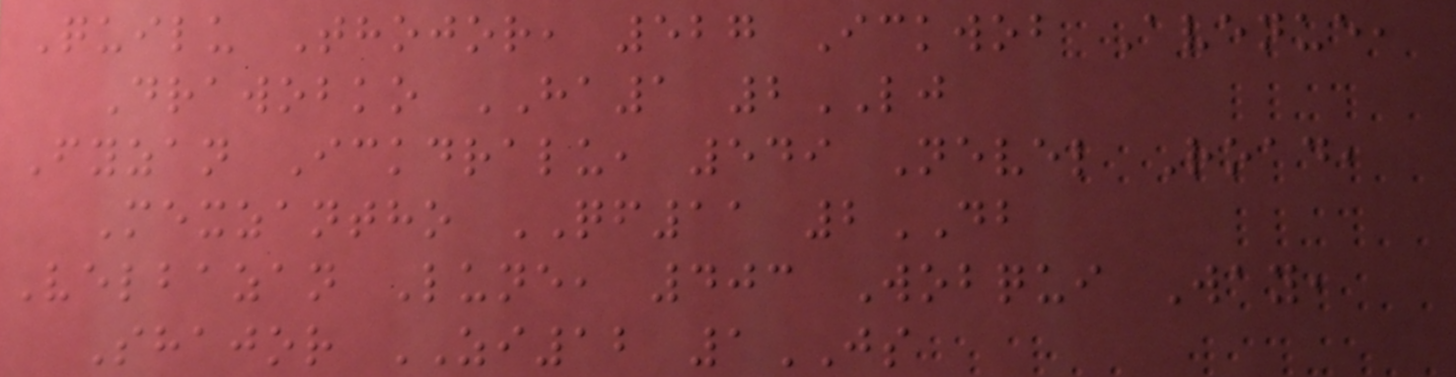Quilu Thojor, 527 Ickwob Avenue,
Drawobko HA1 2LJ
Fyzan Ickdralu, 549 Nevel Road,
Mexzantho QF11 2DB
Velbazan Lune, 403 Wobqui Way,
Shajor ZI12 1JS
